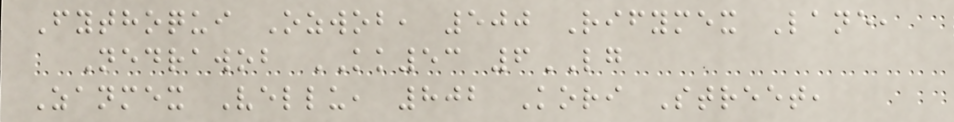Fythoqui Ozwob, 500 Rifymex Lane,
Nedrawob KK53 6LG
Zanmex Vellu, 802 Kori Street,
